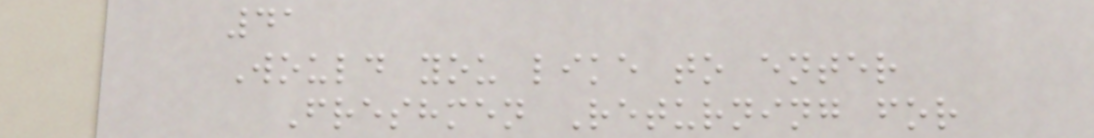41
Would you like to enter
Freshmen Returning for
